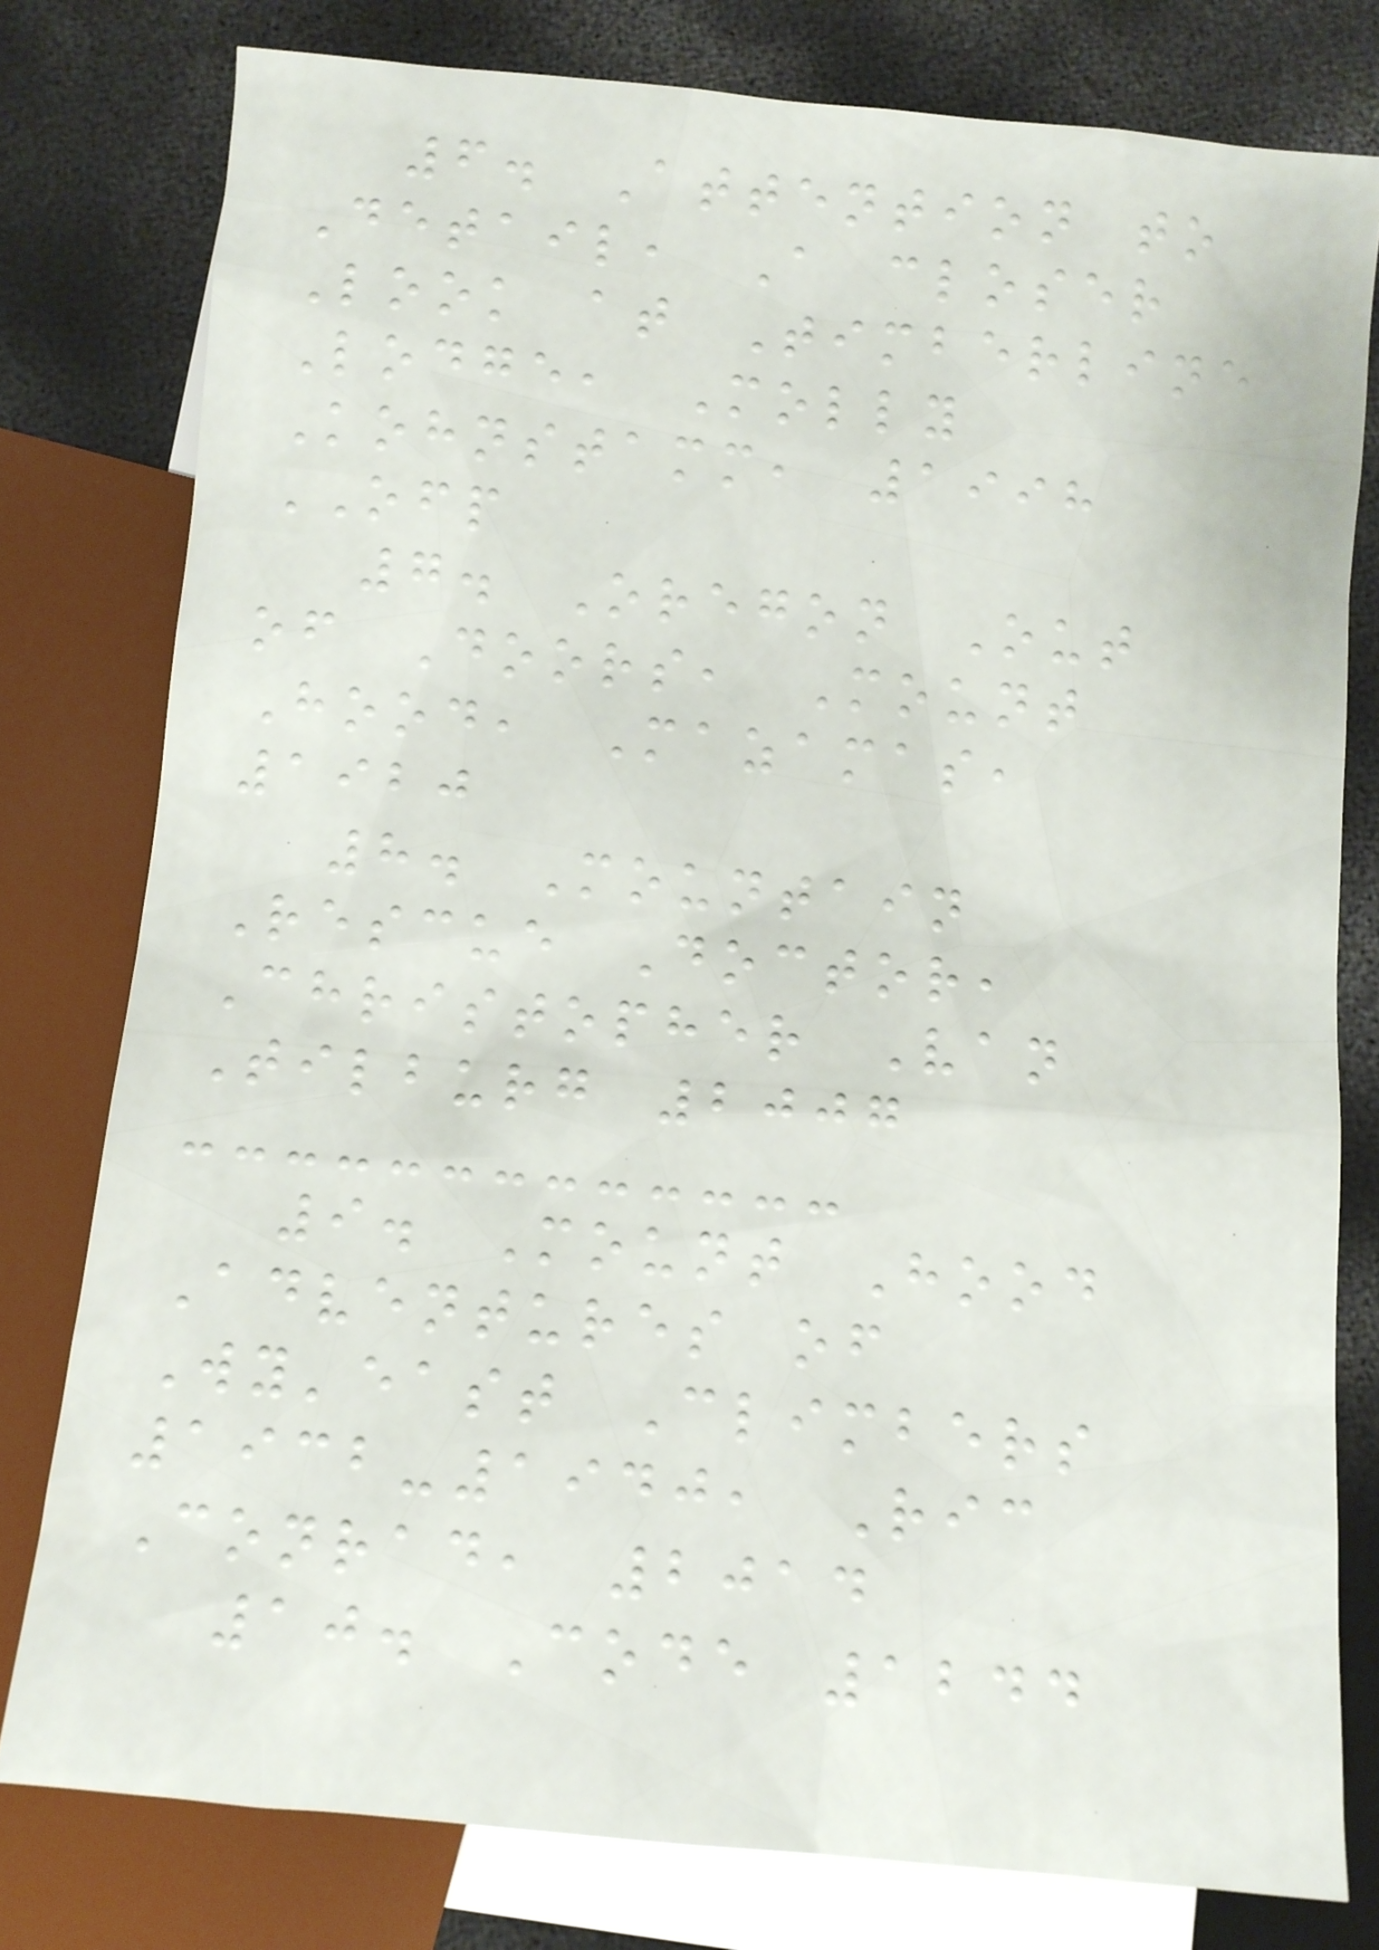6. Attention to
Detail, A closer
Look at Timberline
Lodge, Molly
Kohnstamm, 1998
OFP
7. Oregon Out
of Doors, Mount
Hood, Mazamas,
1920
8. Mountain
Rescue Doctor,
Christopher Van
Tilburg 2007
9. Mount Hood
Adventures of
Wy'east Climbers
1932-1940, Ric
Conrad, 2014
10. Code 1244
